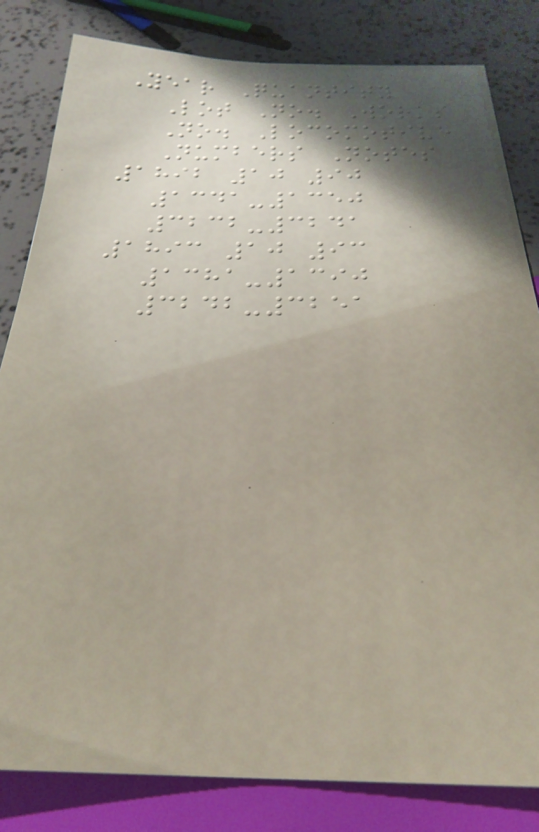Year Quantity
Lot No. Works
No. Locomotive
Numbers Notes
1892 10 90
1341-1350
3232-3241
1893 10 93
1381-1390
3242-3251
